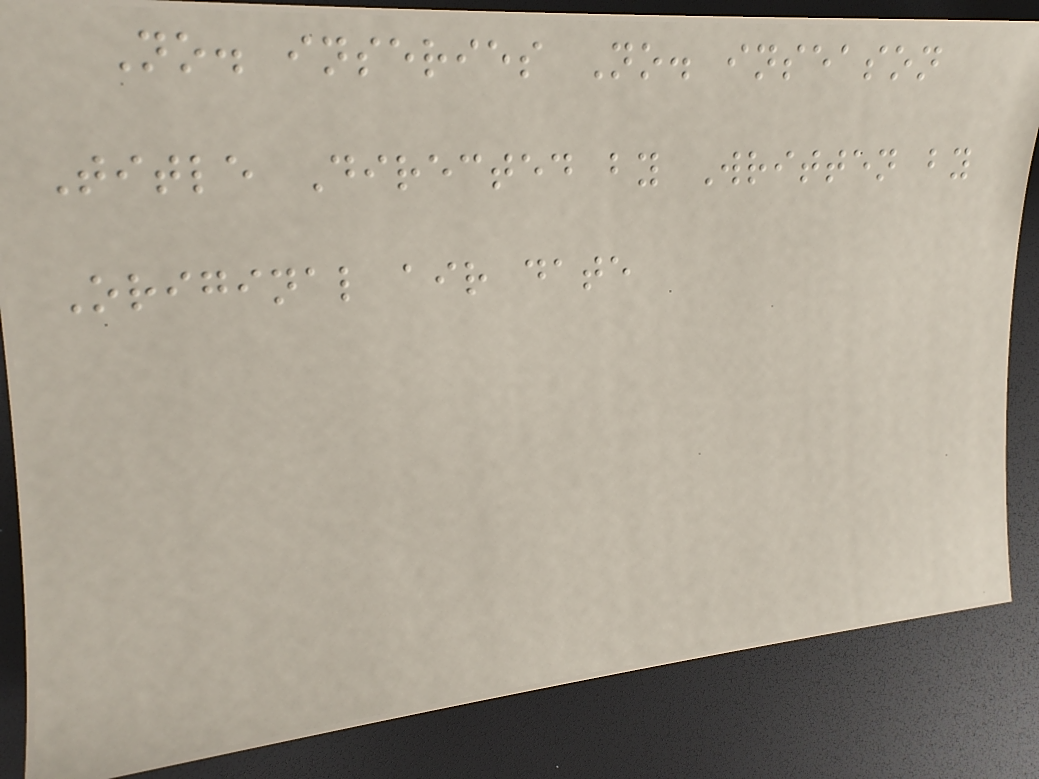No. inseries No. inseason
Title Directed by Written by
Original air date
